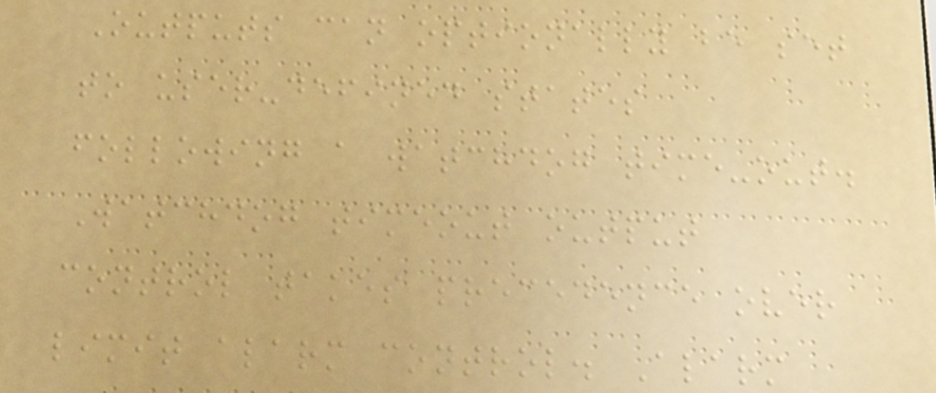Outputs can optionally be set
to user-defined states
following a watchdog time-out.
Watchdog timeout output
control takes precedence over
limit alarm control. Alarm
